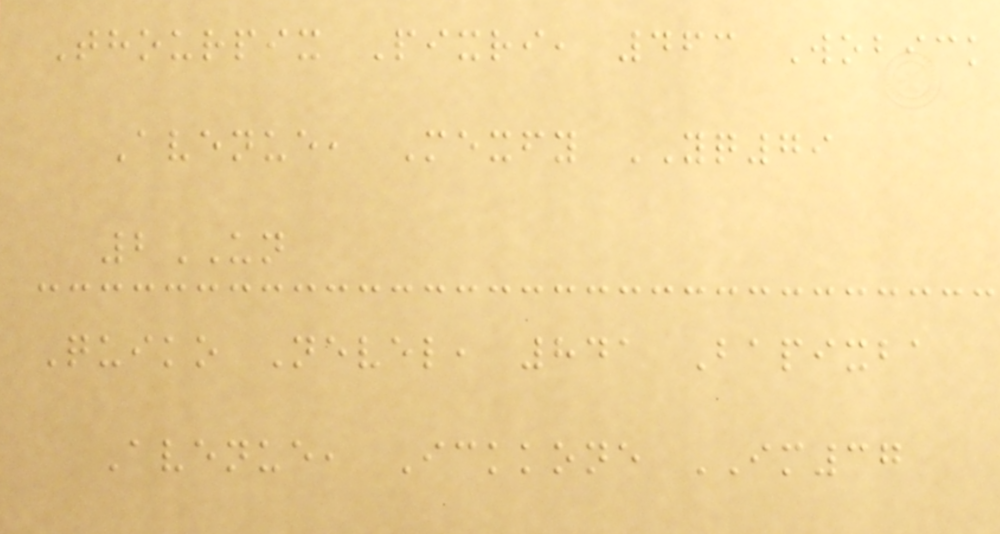Thourpix Pixri, 463 Wobick
Avenue, Mexfy YQ79
2UN
Quiko Nevel, 841 Bapixba
Avenue, Ickkone IM37
